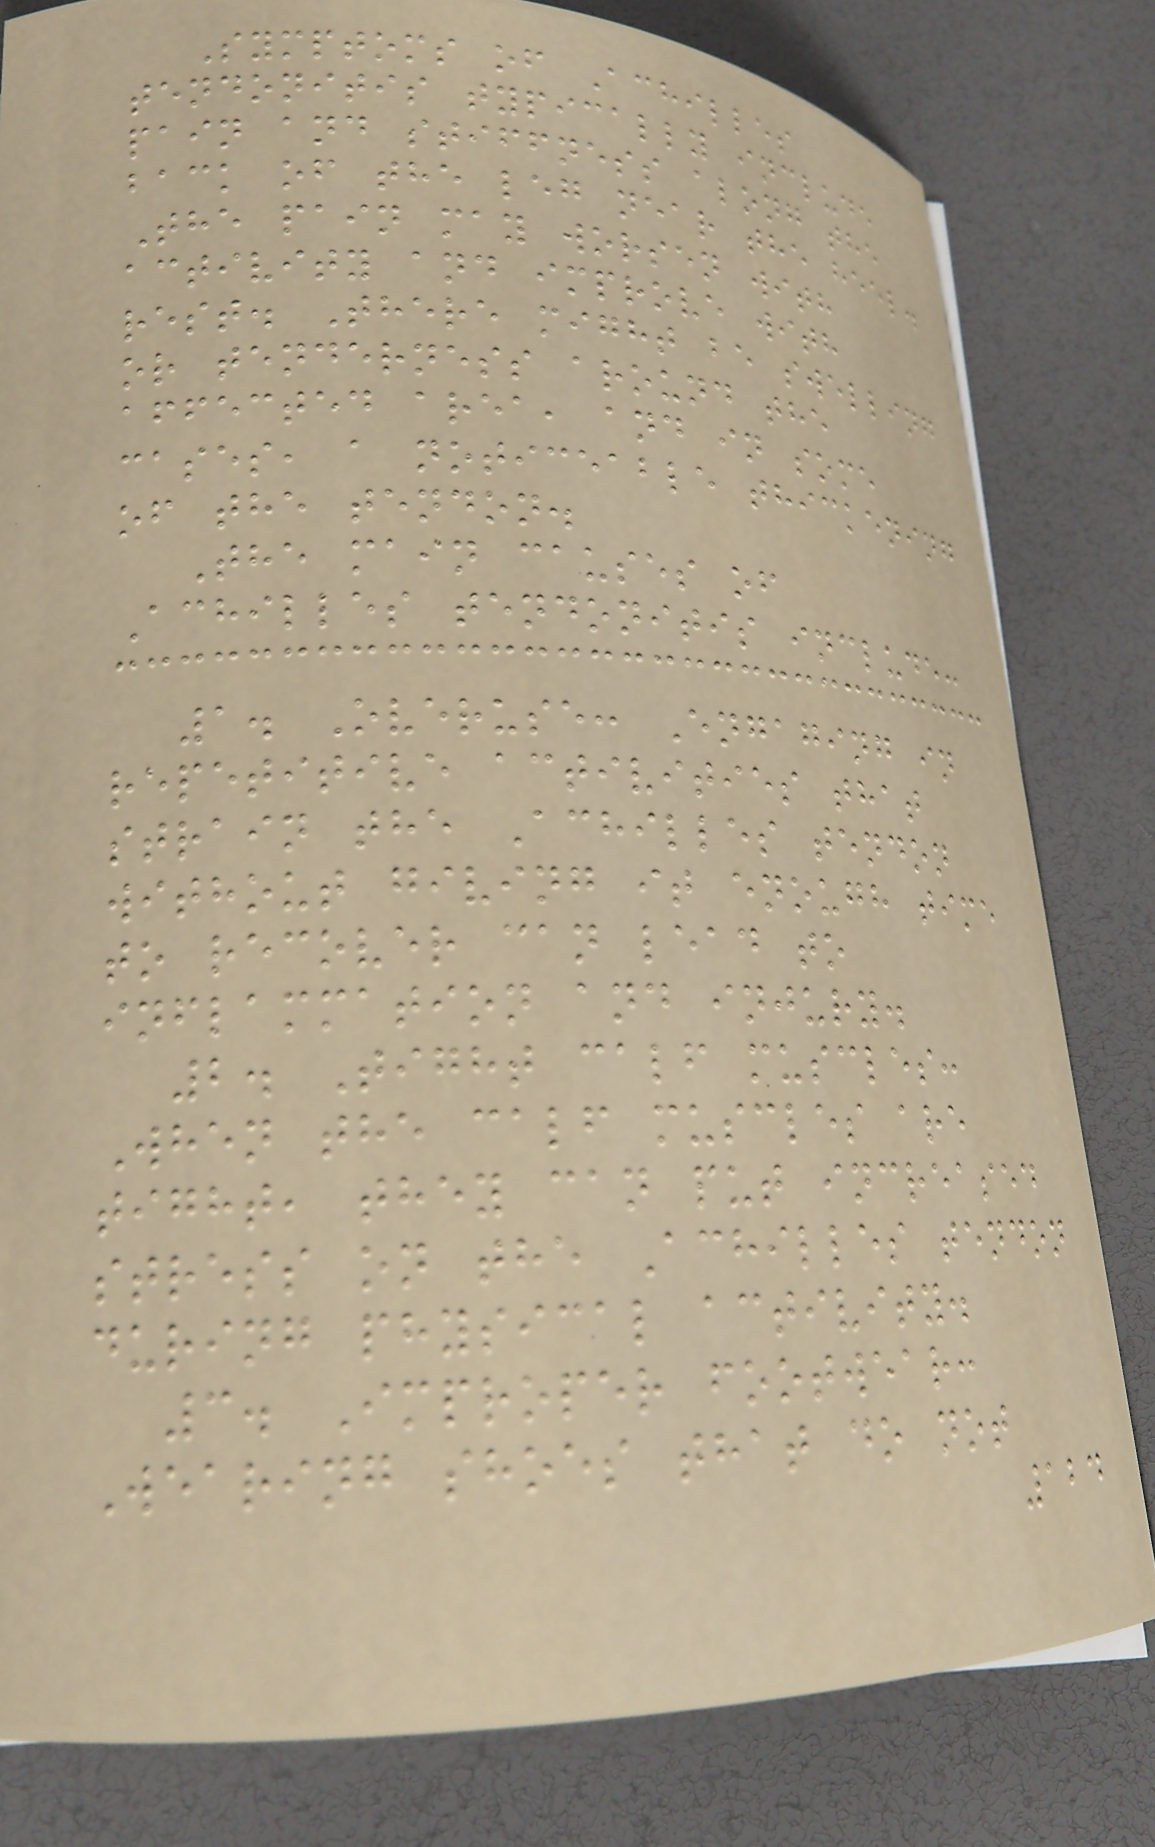Symptoms of Achilles
tendonitis typically include
pain and stiffness along the
back of the leg near the heel.
The pain may worsen with
activity and improve with
rest. There might be swelling
or tenderness around the
affected area, and in some
cases, a noticeable thickening
of the tendon.
The main causes of
Achilles tendonitis include:
1. Overuse: Engaging in
repetitive activities that
strain the Achilles tendon
without giving it enough time
to recover can lead to
inflammation and injury.
2. Tight calf muscles:
When the calf muscles are
tight, they can put increased
stress on the Achilles tendon
during physical activity.
3. Improper footwear:
Wearing shoes that do not
124
